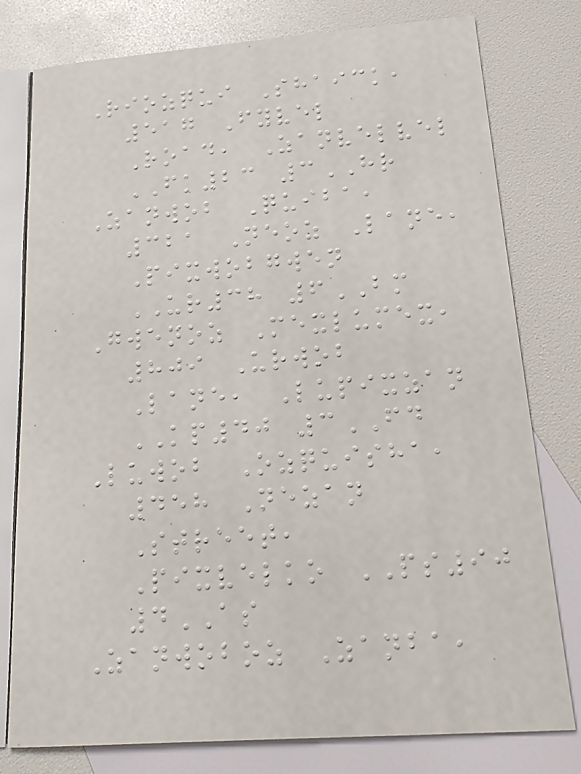Riozqui Shaick,
517 Fyvel
Road, Zanvelvel
FK23 3HR
Zanwob Quiba,
321 Neoz Lane,
Pixwobgwen
UR38 6BM
Gwenoz Mexlumex,
809 Urwob
Lane, Lupixzan
KP40 3FD
Luwob Ozquisha,
458 Nezan
Street,
Pixvelko PS90
4AS
Zanwoboz Zanba,
